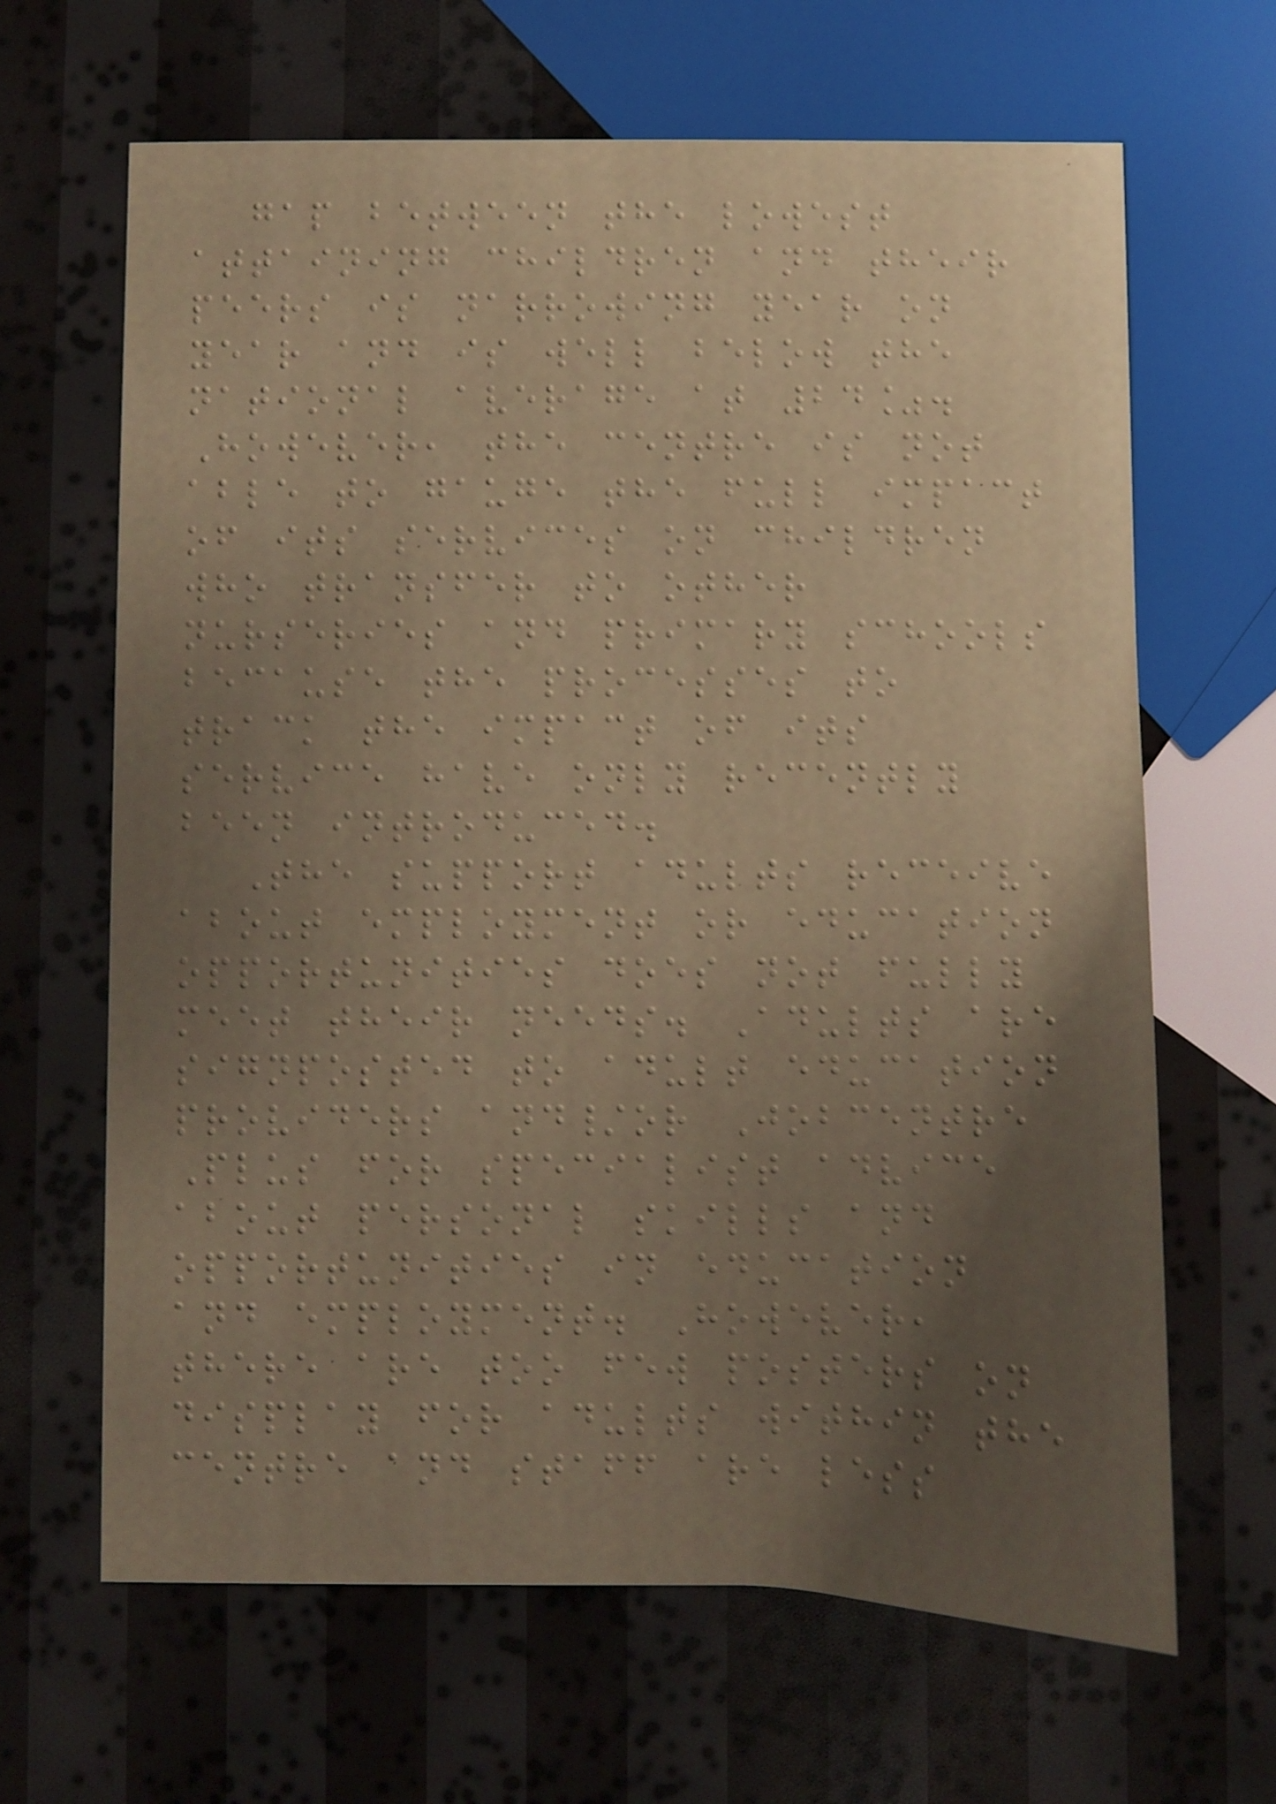gap between the lowest
attaining children and their
peers is narrowing year on
year and is well below the
national average at 24%.
However, the centre is not
able to gauge the full impact
of its services on children
who transfer to other
nurseries and primary schools
because the processes to
track the impact of its
service have only recently
been introduced.
The support adults receive
about employment or education
opportunities does not fully
meet their needs. Adults are
signposted to adult education
providers and/or Jobcentre
Plus for specialist advice
about personal skills and
opportunities in education
and employment. However,
there are too few posters on
display for adults within the
centre and staff are less
